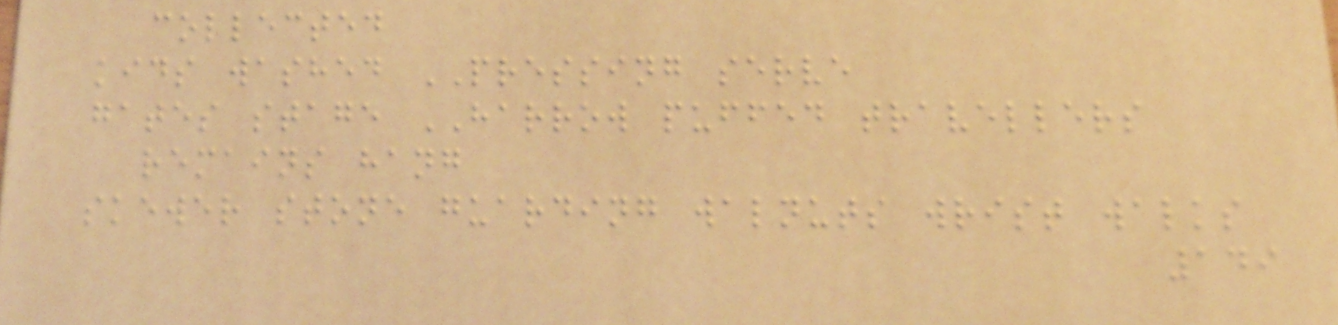collected
kids washed PRESSING serve
gates stage HARROW puffed travellers
remains hang
skewer stone guarding walnuts wrist walks
149
